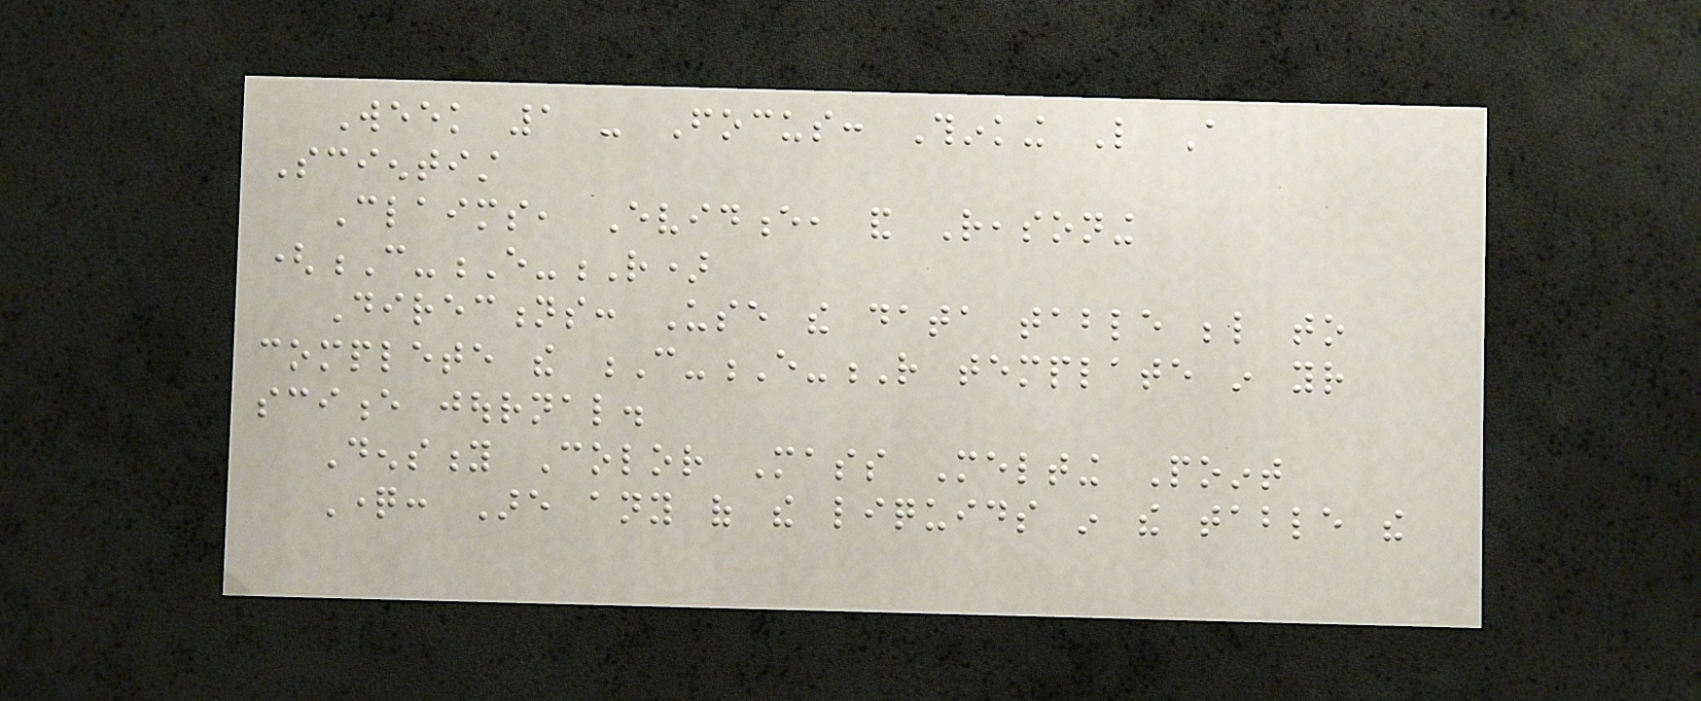Week 1 - Focus: Thinking Like A
Scientist
Claims, Evidence, and Reasoning
(C-E-R)
Directions: Use the data table below to
complete the C-E-R template in your
science journal.
Density Color Mass Melting Point
Question: Are any of the liquids in the table the
